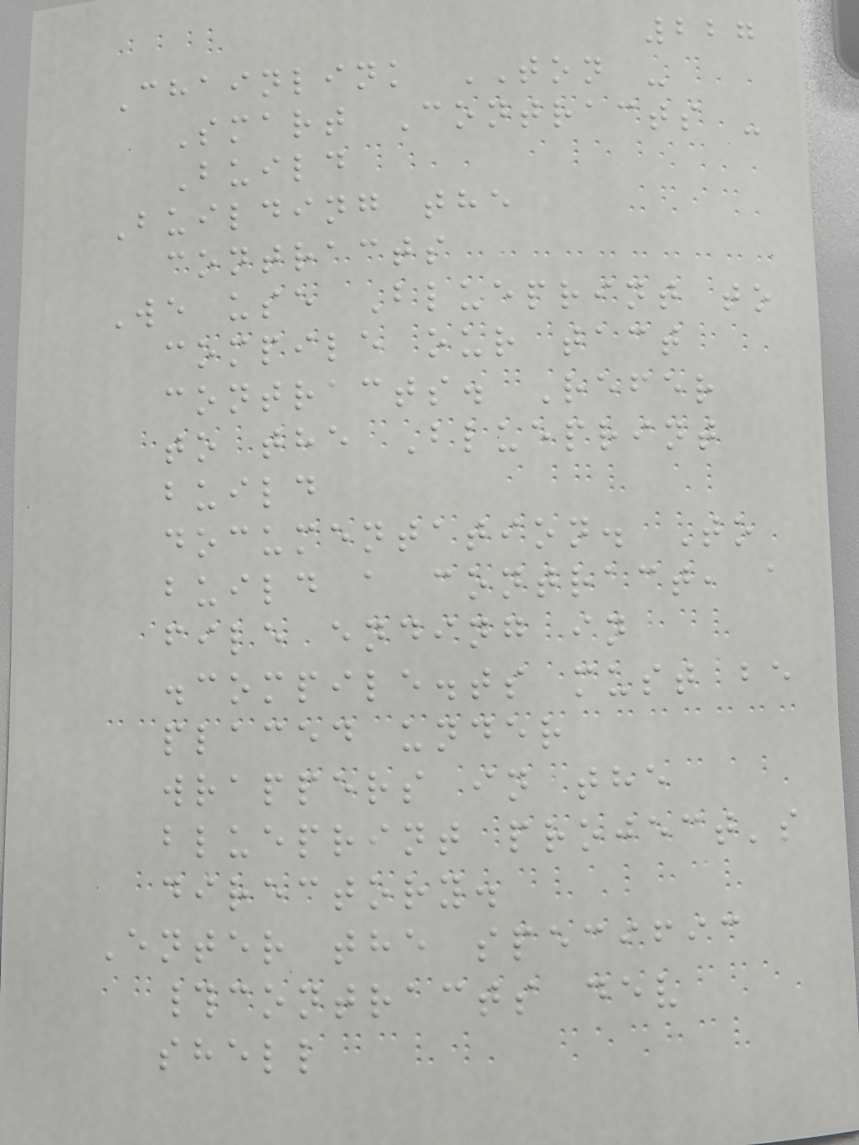227
Chainlink TON -
Smart Contracts -
Build
Building the
contracts
We use Blueprint to
compile our tact
contracts. Refer
to the Blueprint
build
documentation. To
build a contract, a
file ending in
.compile.ts must be
placed under
wrappers in the
blueprint project's
directory.
Enter the specific
#contracts dev
shell
